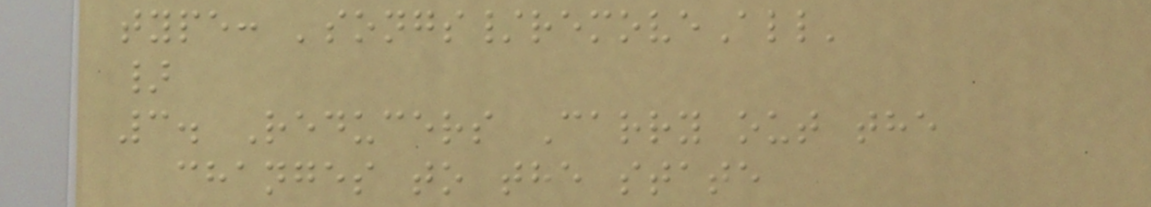type: 'songs/removeAll'
}
3. Reducers Carry out the
changes to the state
